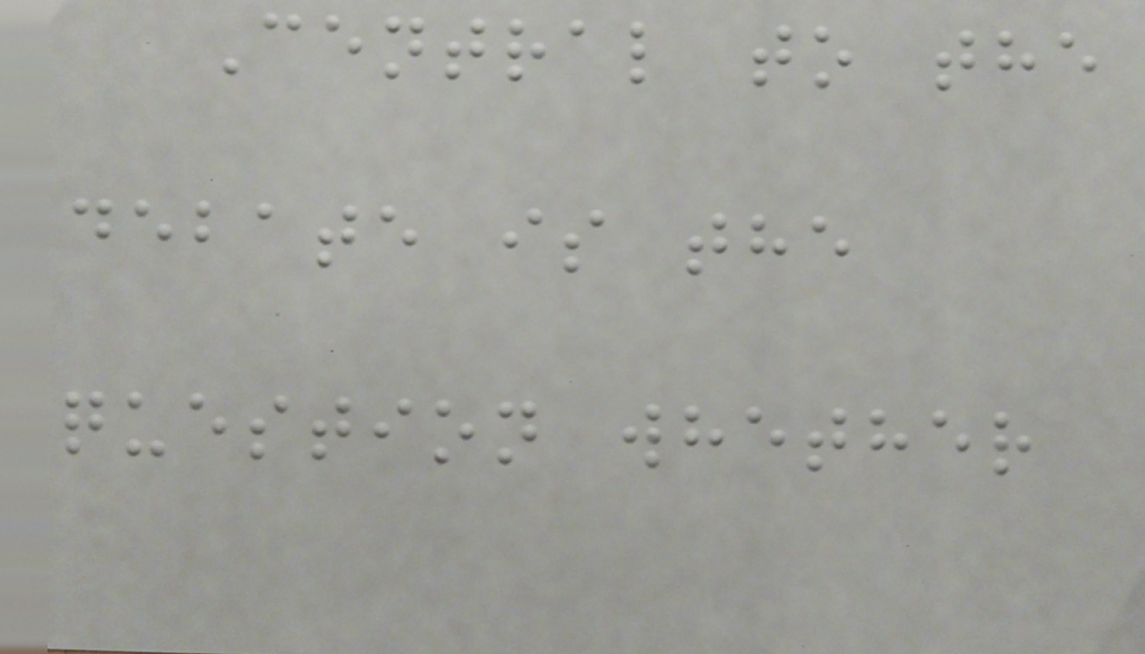Central to the
debate is the
question whether
